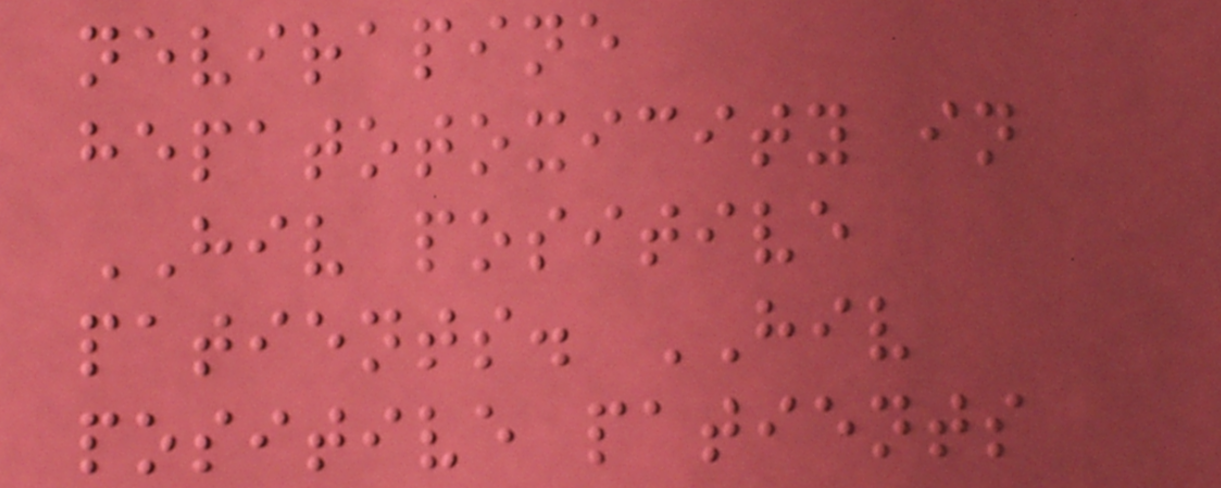nevirapine
hepatotoxicity in
HIV positive
patients. HIV
positive patients
